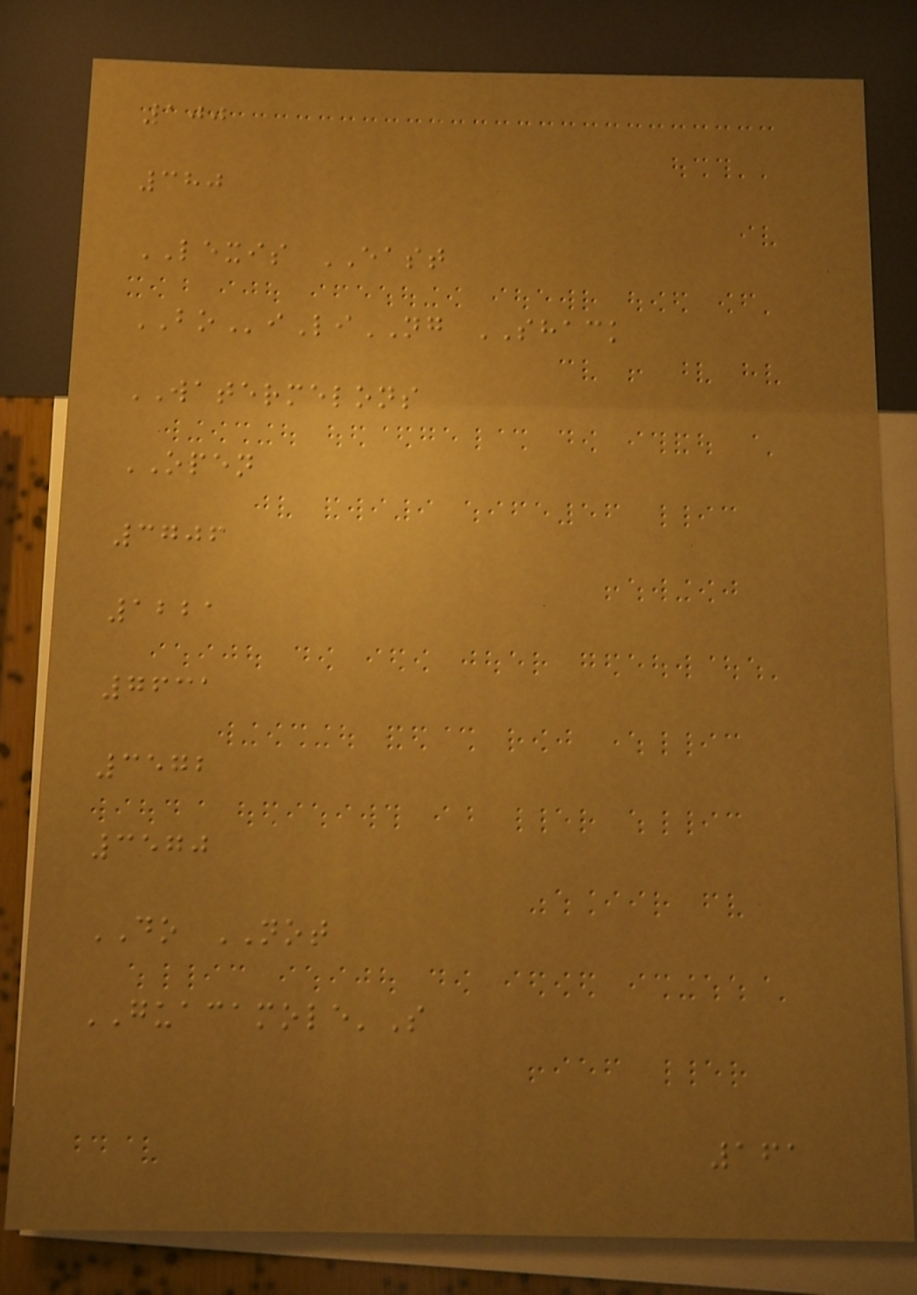100
380
LEXIS EAST
BOiLiNG SHACK
WATERMELONS
OPEN
3706
1221
7631
3572
3570
DO NOT
GUACAMOLE'S
161
